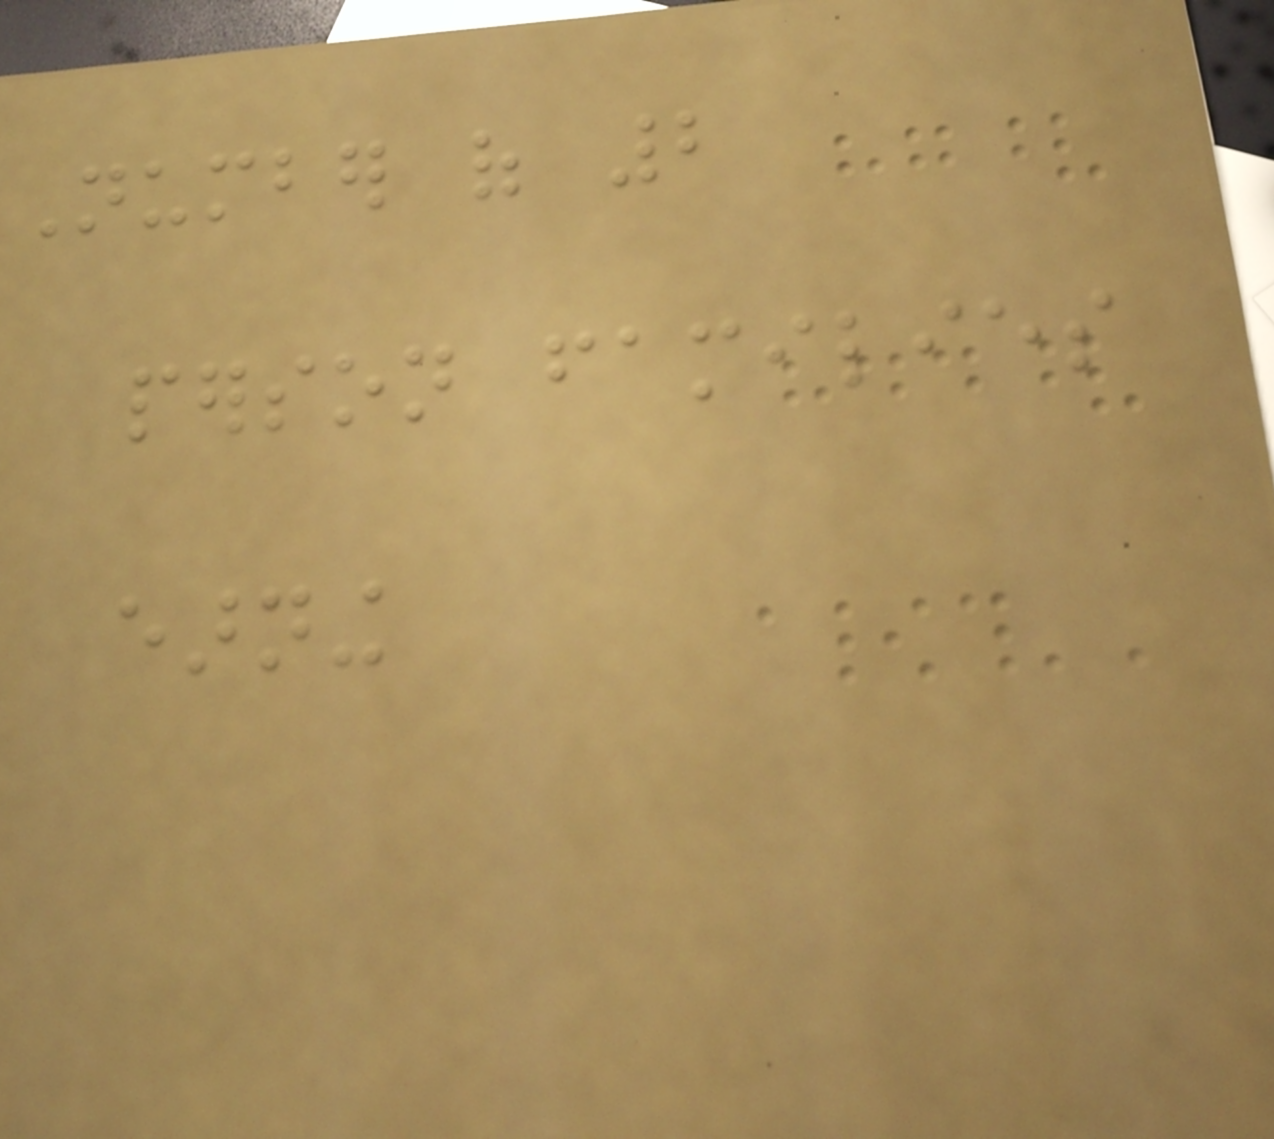Number of 2
person families
earning
